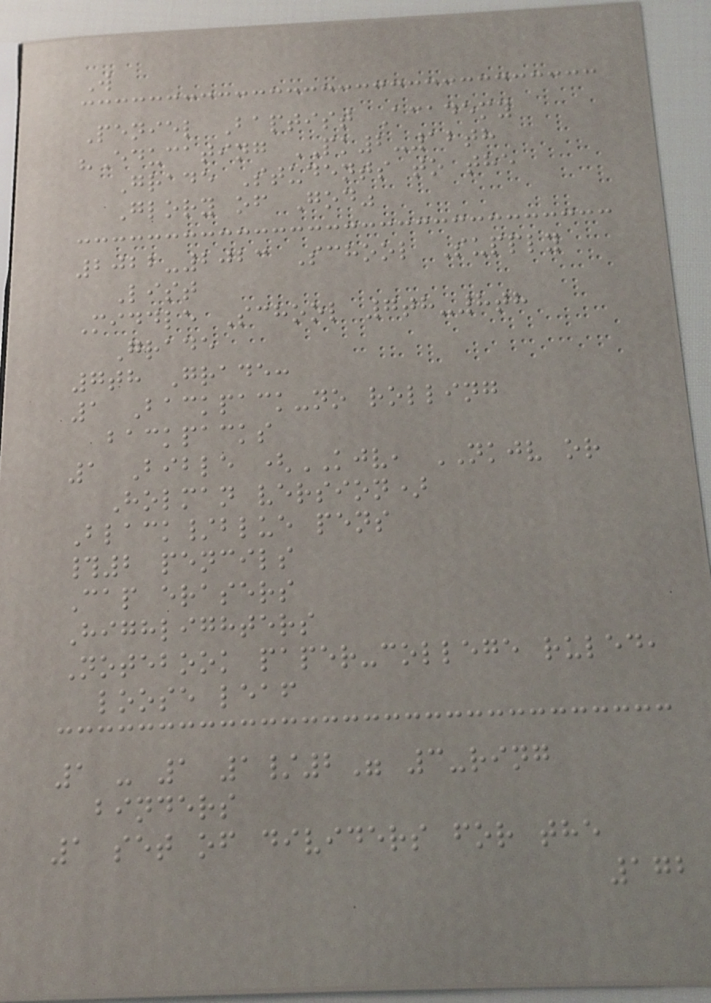W
Peniel Baptist Academy
"Educating PK2-12th
Grade Students to the
Glory of God"
2022-2023 School Supply
List
Middle School 7th-8th
Grade
7th Grade:
1 Backpack-no rolling
backpacks
1 Bible (KJV, NKJV or
Holman version)
Black/blue pens
#2 pencils
Cap erasers
Highlighters
Notebook paper-college ruled,
loose leaf
1 - 1 1/2" 3-ring
binders
1 set of dividers for the
172
